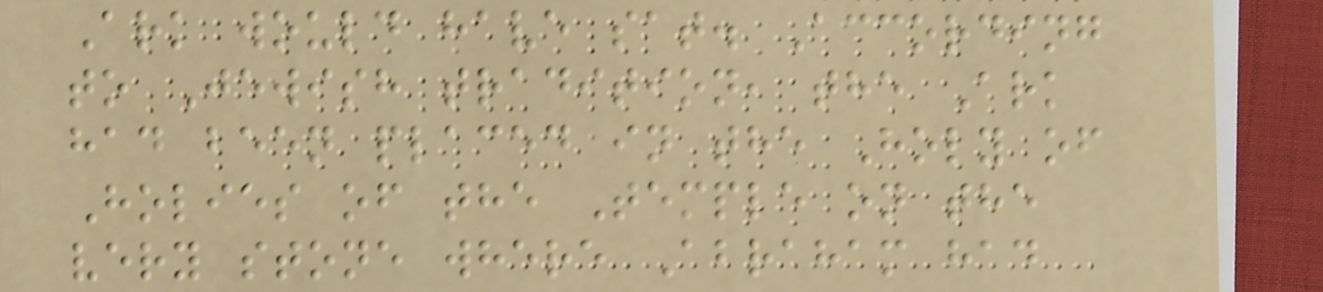Ark would have sat. According
to Jewish tradition, the Ark
had been placed in the Holy of
Holies of the Temple on the
very stone where Abraham had
